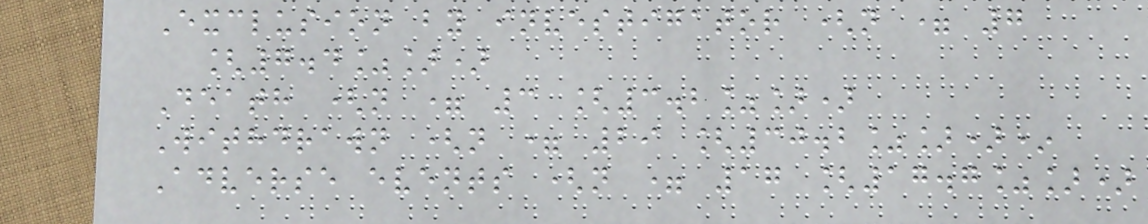Exclusion by investigator (n = 7
[7.4%])
Death (n = 3 [3.2%])
Withdrawn (n = 29 [30.2%])*
Adverse events (n = 17 [17.7%])
